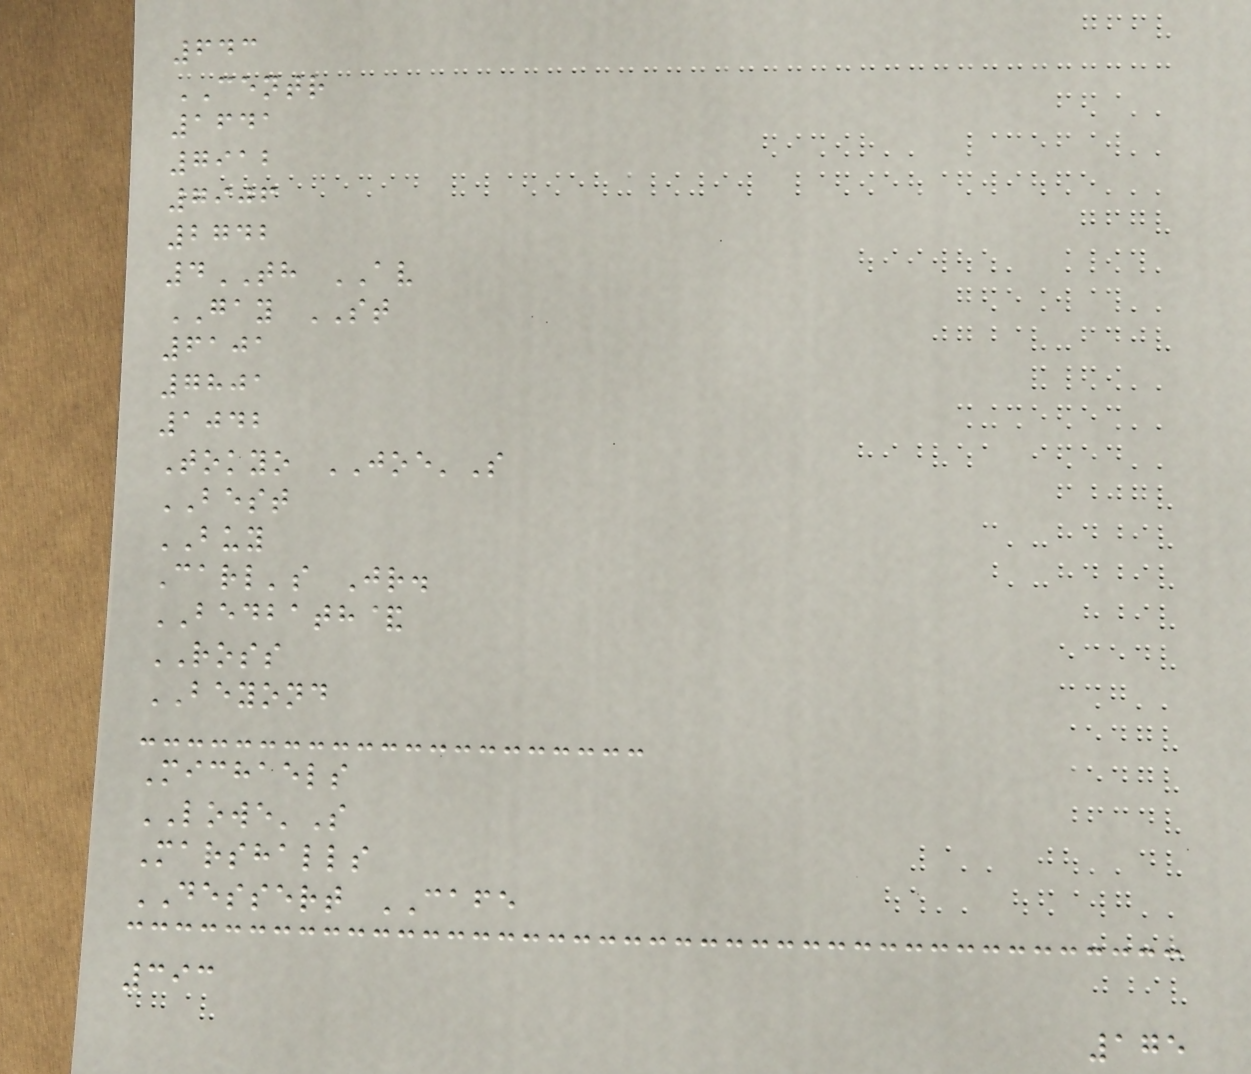643
CENTR
1641
7912
7906
2742
4TH AV
GAY ST
6101
7801
1042
Tokyo JOE'S
BEST
BUY
Carl's Jr.
BEDBATH&
ROSS
BEYOND
Michaels
LOWE'S
Marshalls
DESSERT CAFE
393
175
